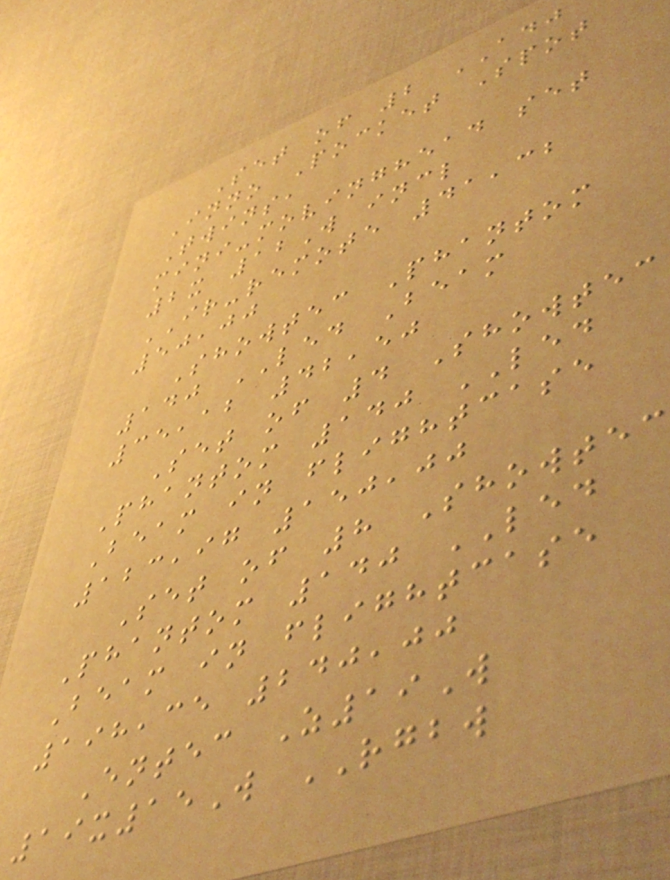Set of 2 ADJ
Inno Pocket Spot
Twins,
mini-movinghead set
2x 12W incl
IR-remote 41,32
50,00
Showtec Phantom
140 LED Beam
35,12 42,50
Set of 4 Showtec
Phantom 140 LED
Beam in flightcase
123,97 150,00
Set of 8 Showtec
Phantom 140 LED
Beam in flightcase
198,35 240,00
Entec Z19W
19x15W RGBW
